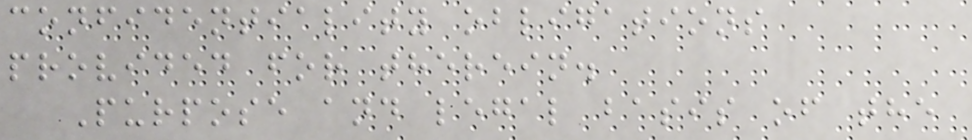confidentiality obligations
provided for therein.
Purpose and legal basis of the
